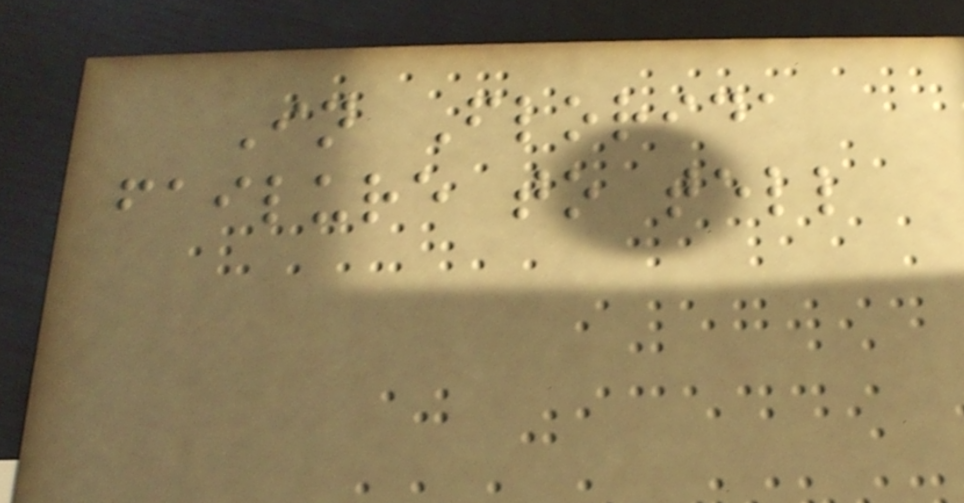In Florida
failure to tell
